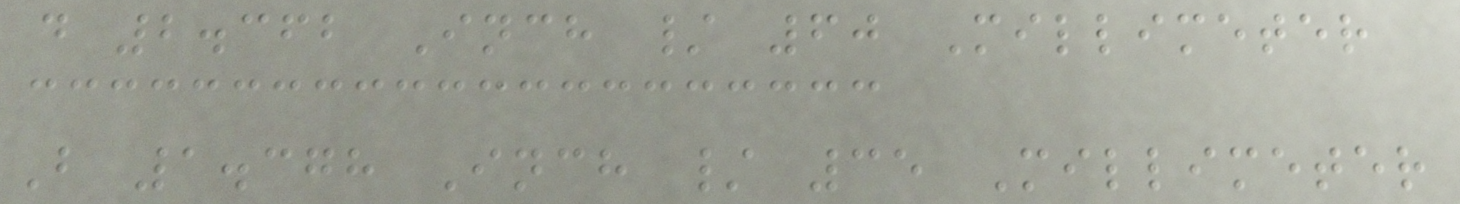d 2.362 Inch / 60 Millimeter
B 1.378 Inch / 35 Millimeter
